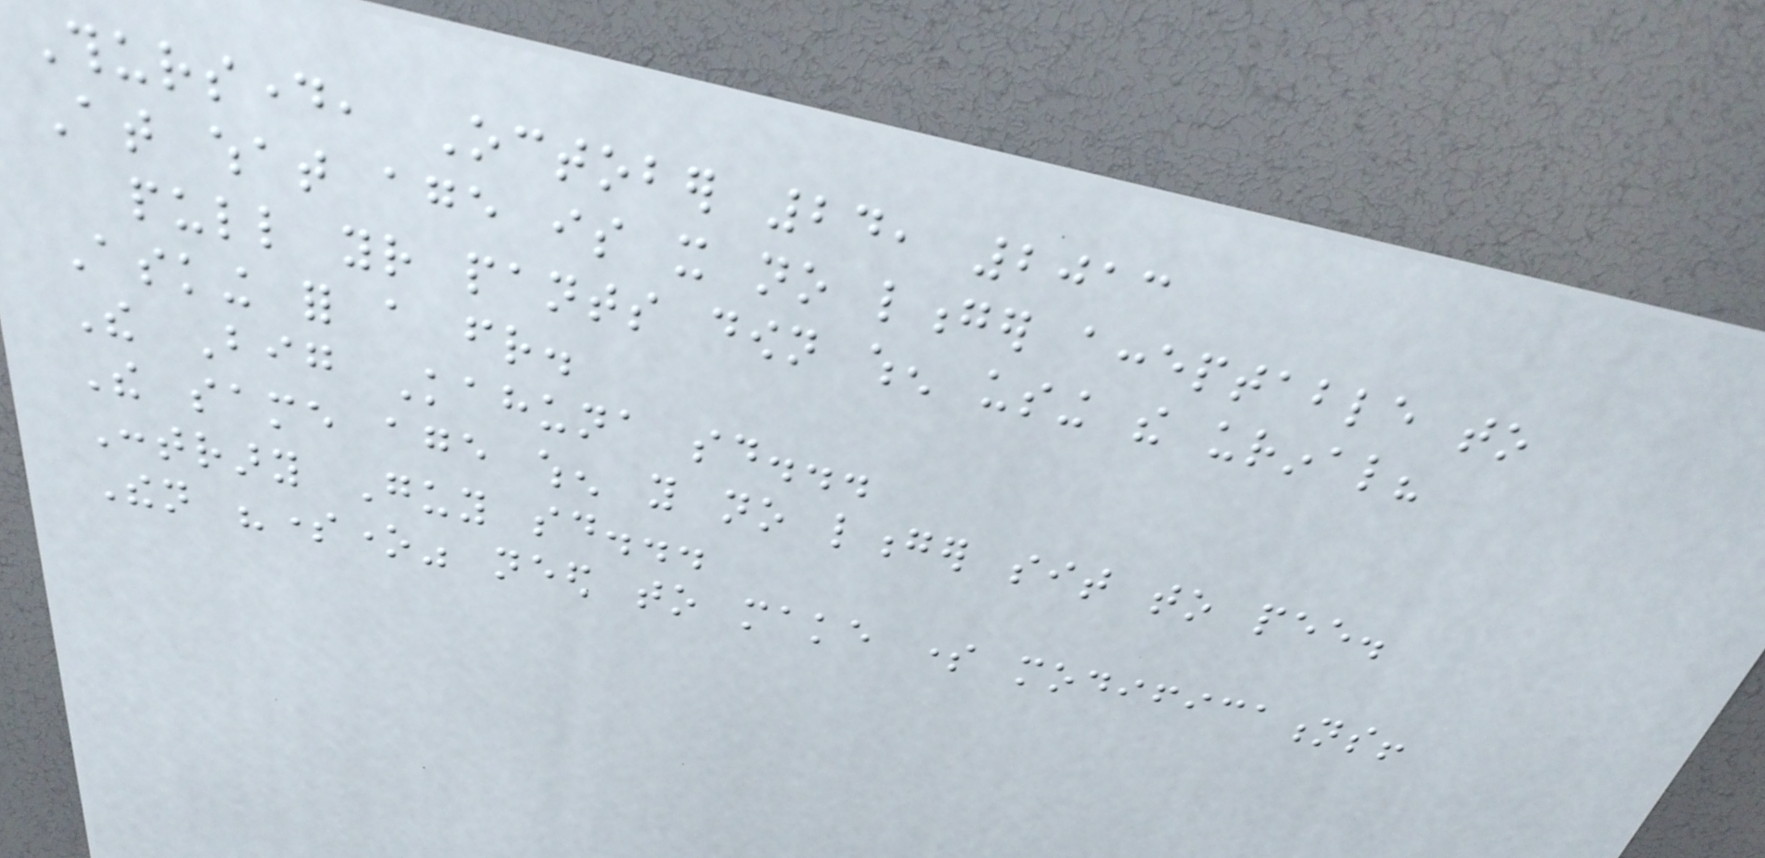Thursday, October 24, 2013
At what age is it no longer acceptable to
pull your pants down when using the urinal?
Asking for a friend.
The Big Kahuna said...
The same age when you no longer sit to pee.
Contrary Guy said...
Then "someone" need to make some modifications!
